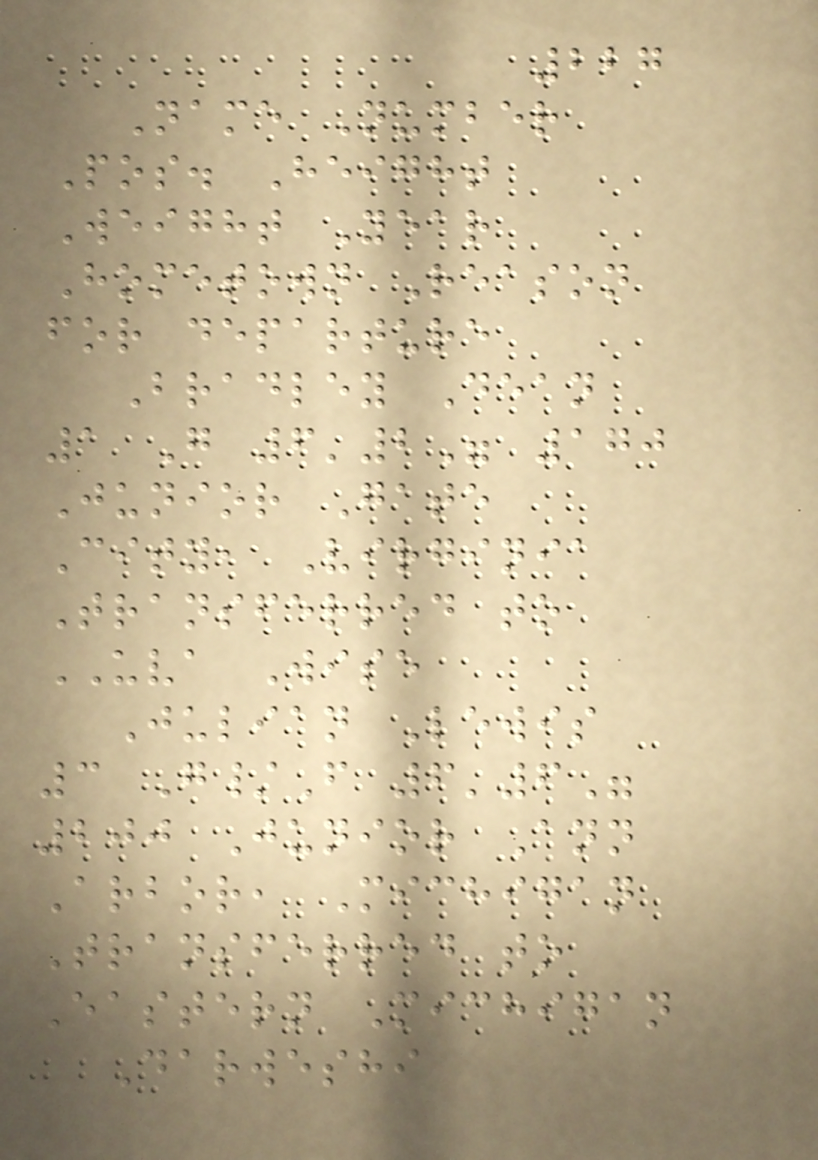227
Name Number
Pos. Height
Weight Year
Hometown Reason
for departure
Bradley Dean
1 G 6'2" 170
Junior Gate
City, Virginia
Transferred to
UVA Wise
Julian Lewis
3 G/F 6'6"
200 Junior Ann
Arbor, Michigan
Transferred to
Eastern Michigan
Darweshi
